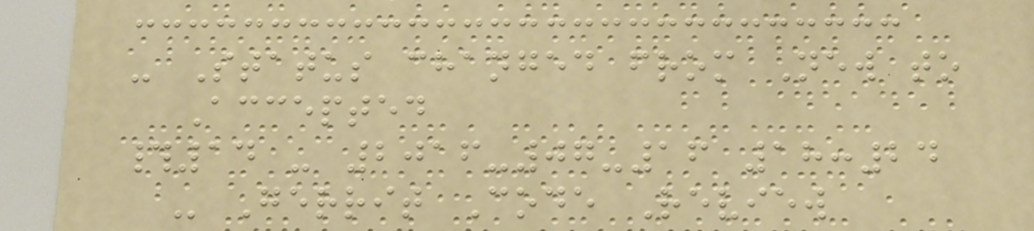- Status changed from New to
Accepted
#14 - 2016-07-16 18:24
- Gerrit Code Review
